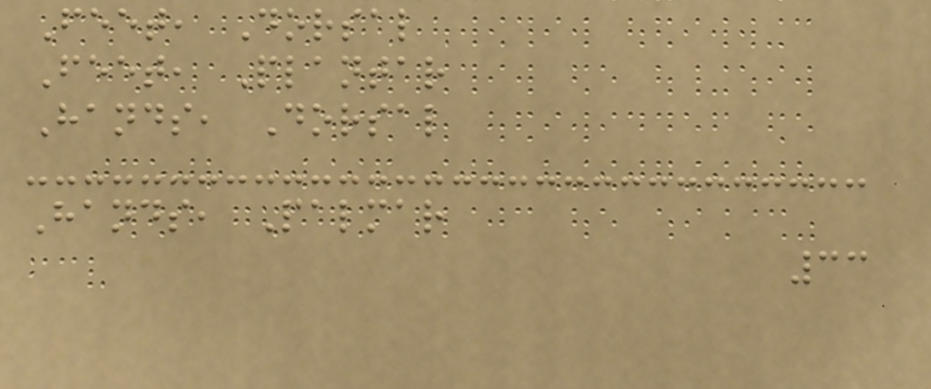Feet, Dorsal
Feet, Plantar
Hands, Dorsal
Hands, Palmar
33
